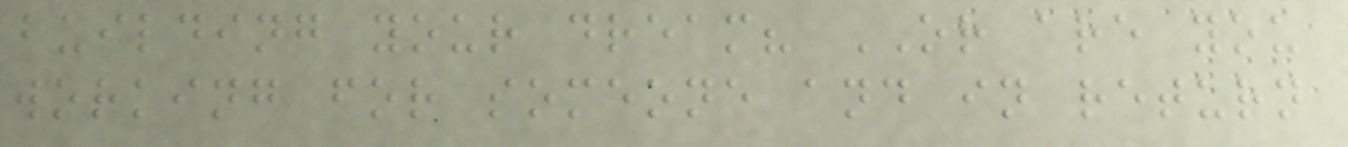building your dream? OR are you
working for someone and in return
